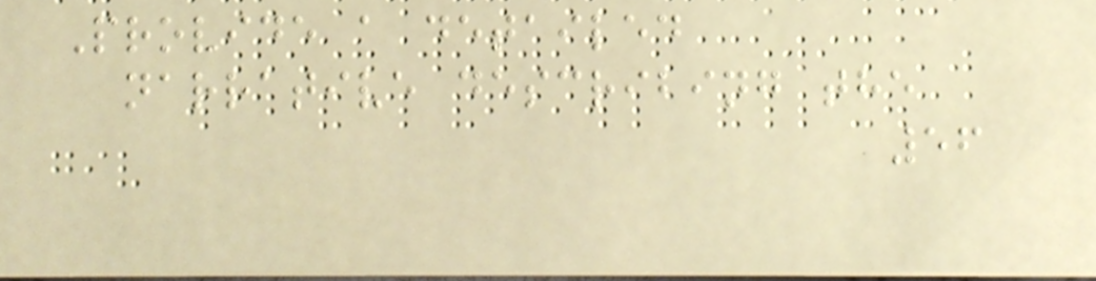Provide a detailed
narrative describing the
56
